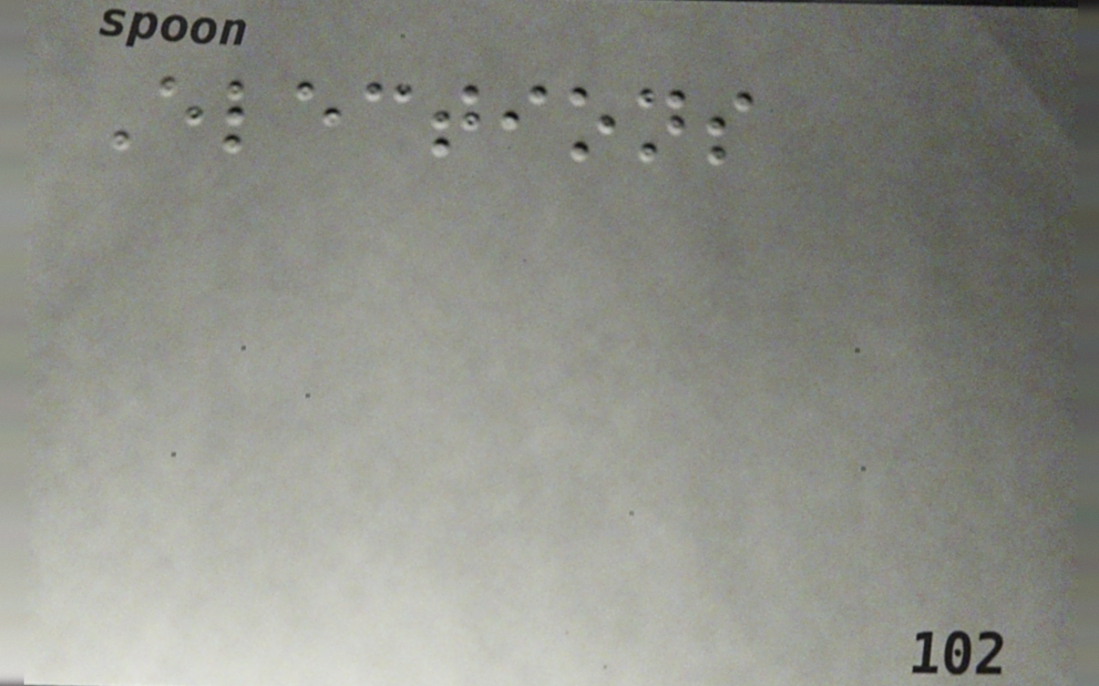Elections
